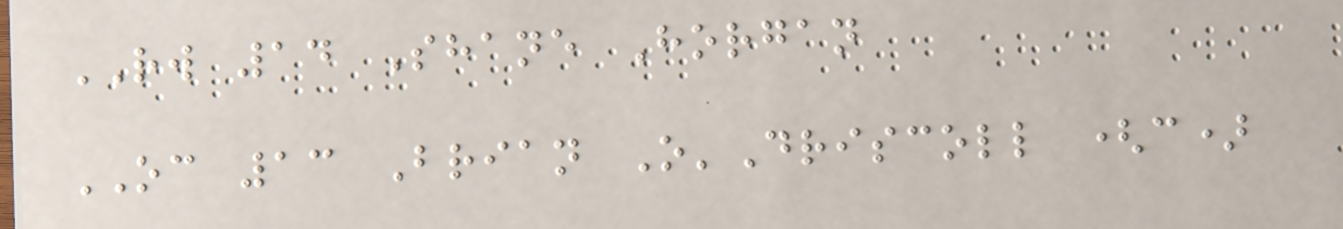RW 14 Shane Horgan
OC 13 Brian O'Driscoll (c)
